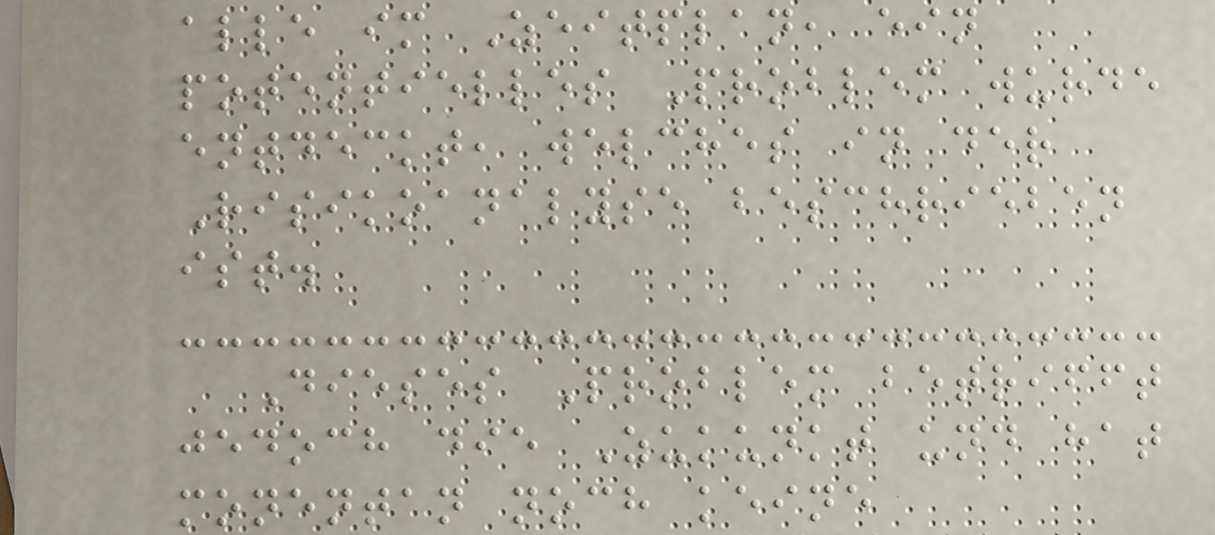alle im Zeitplan, ein
potentielles Problem wurde
entdeckt, welches in der
Risikoanalyse beschrieben
ist.
Dieses Problem betrifft
jedoch die Zukunkt und hat
monentan noch keine
